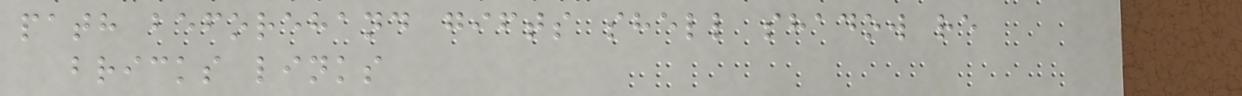path beforehand gifts shell shadow re
bricks links
